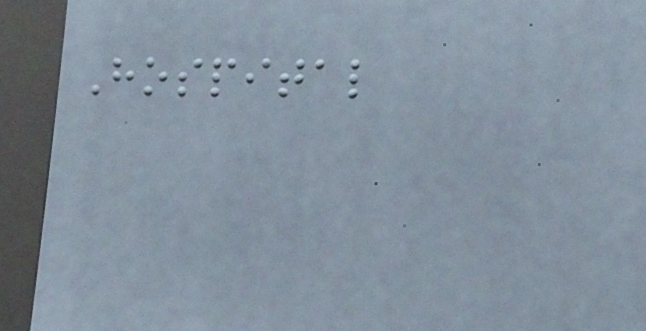Hospital
